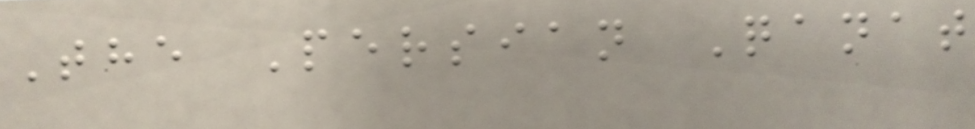The Persian Qanat
